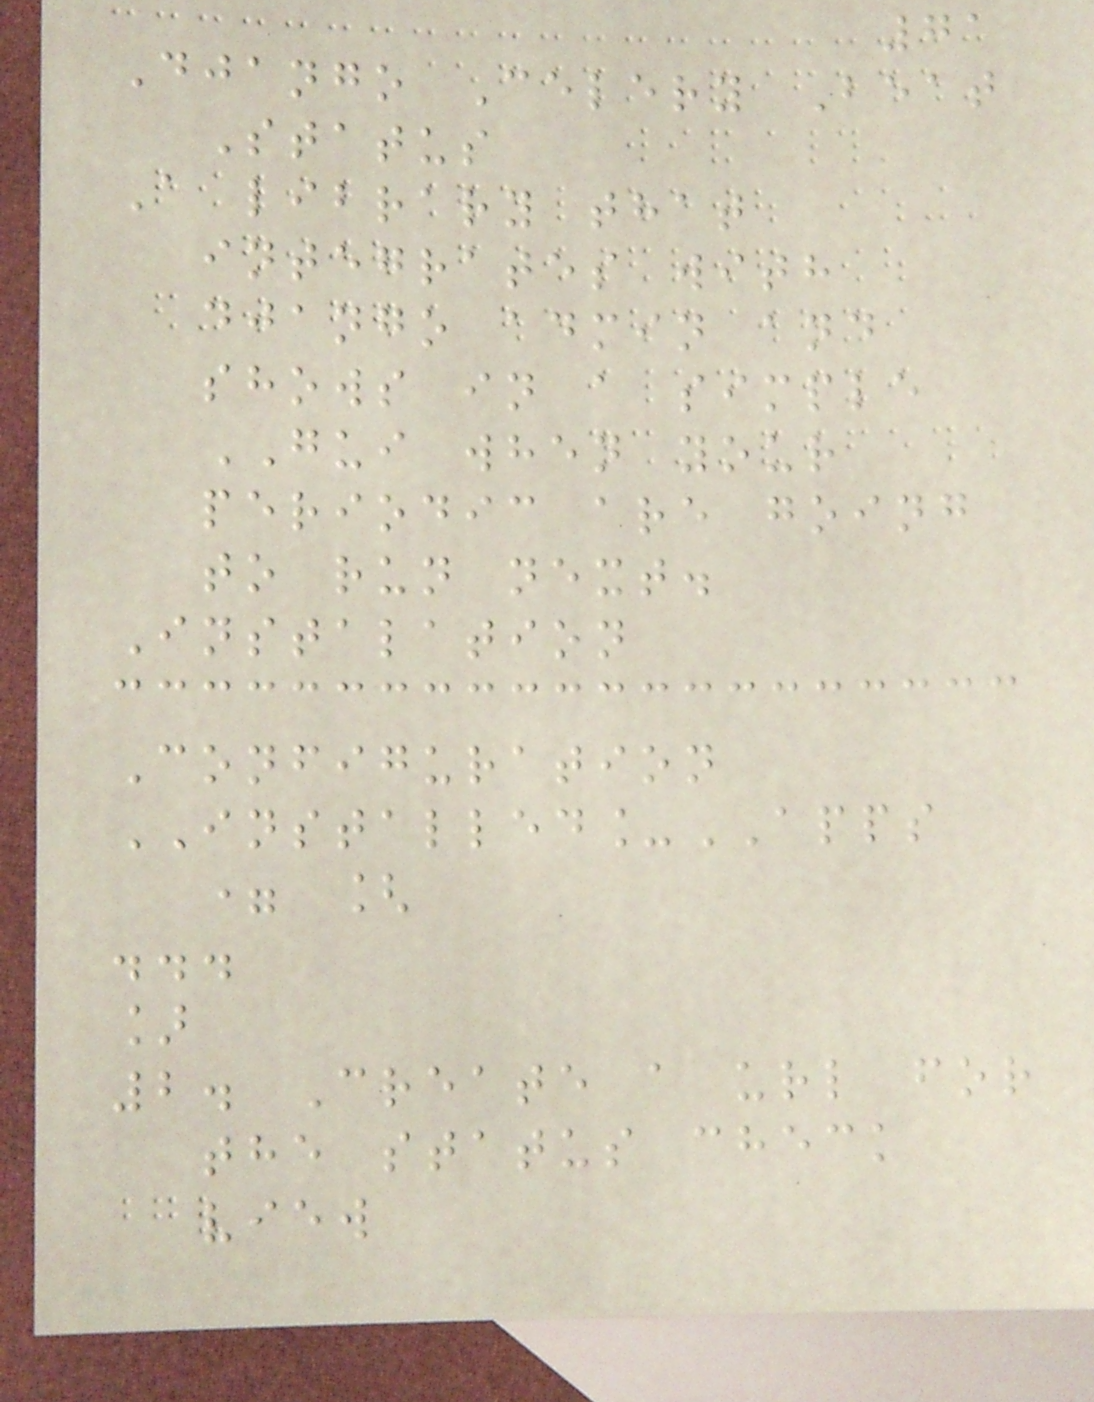71
Django Celery Beat
Status
A library that
integrates with
django admin and
shows in a simple
GUI when your
periodic are going
to run next.
Instalation
Configuration
INSTALLED_APPS
= [
...
]
2. Create a url for
the status check
view
